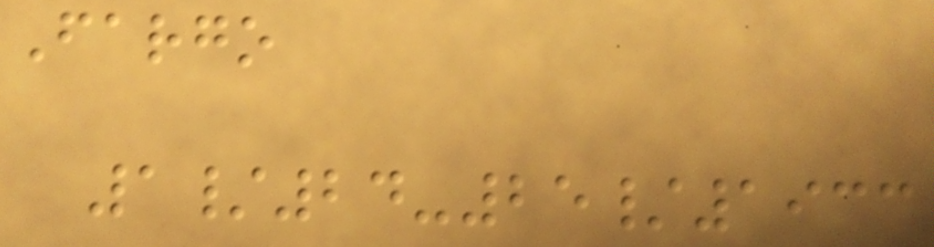Fargo
1/24-25/1933
